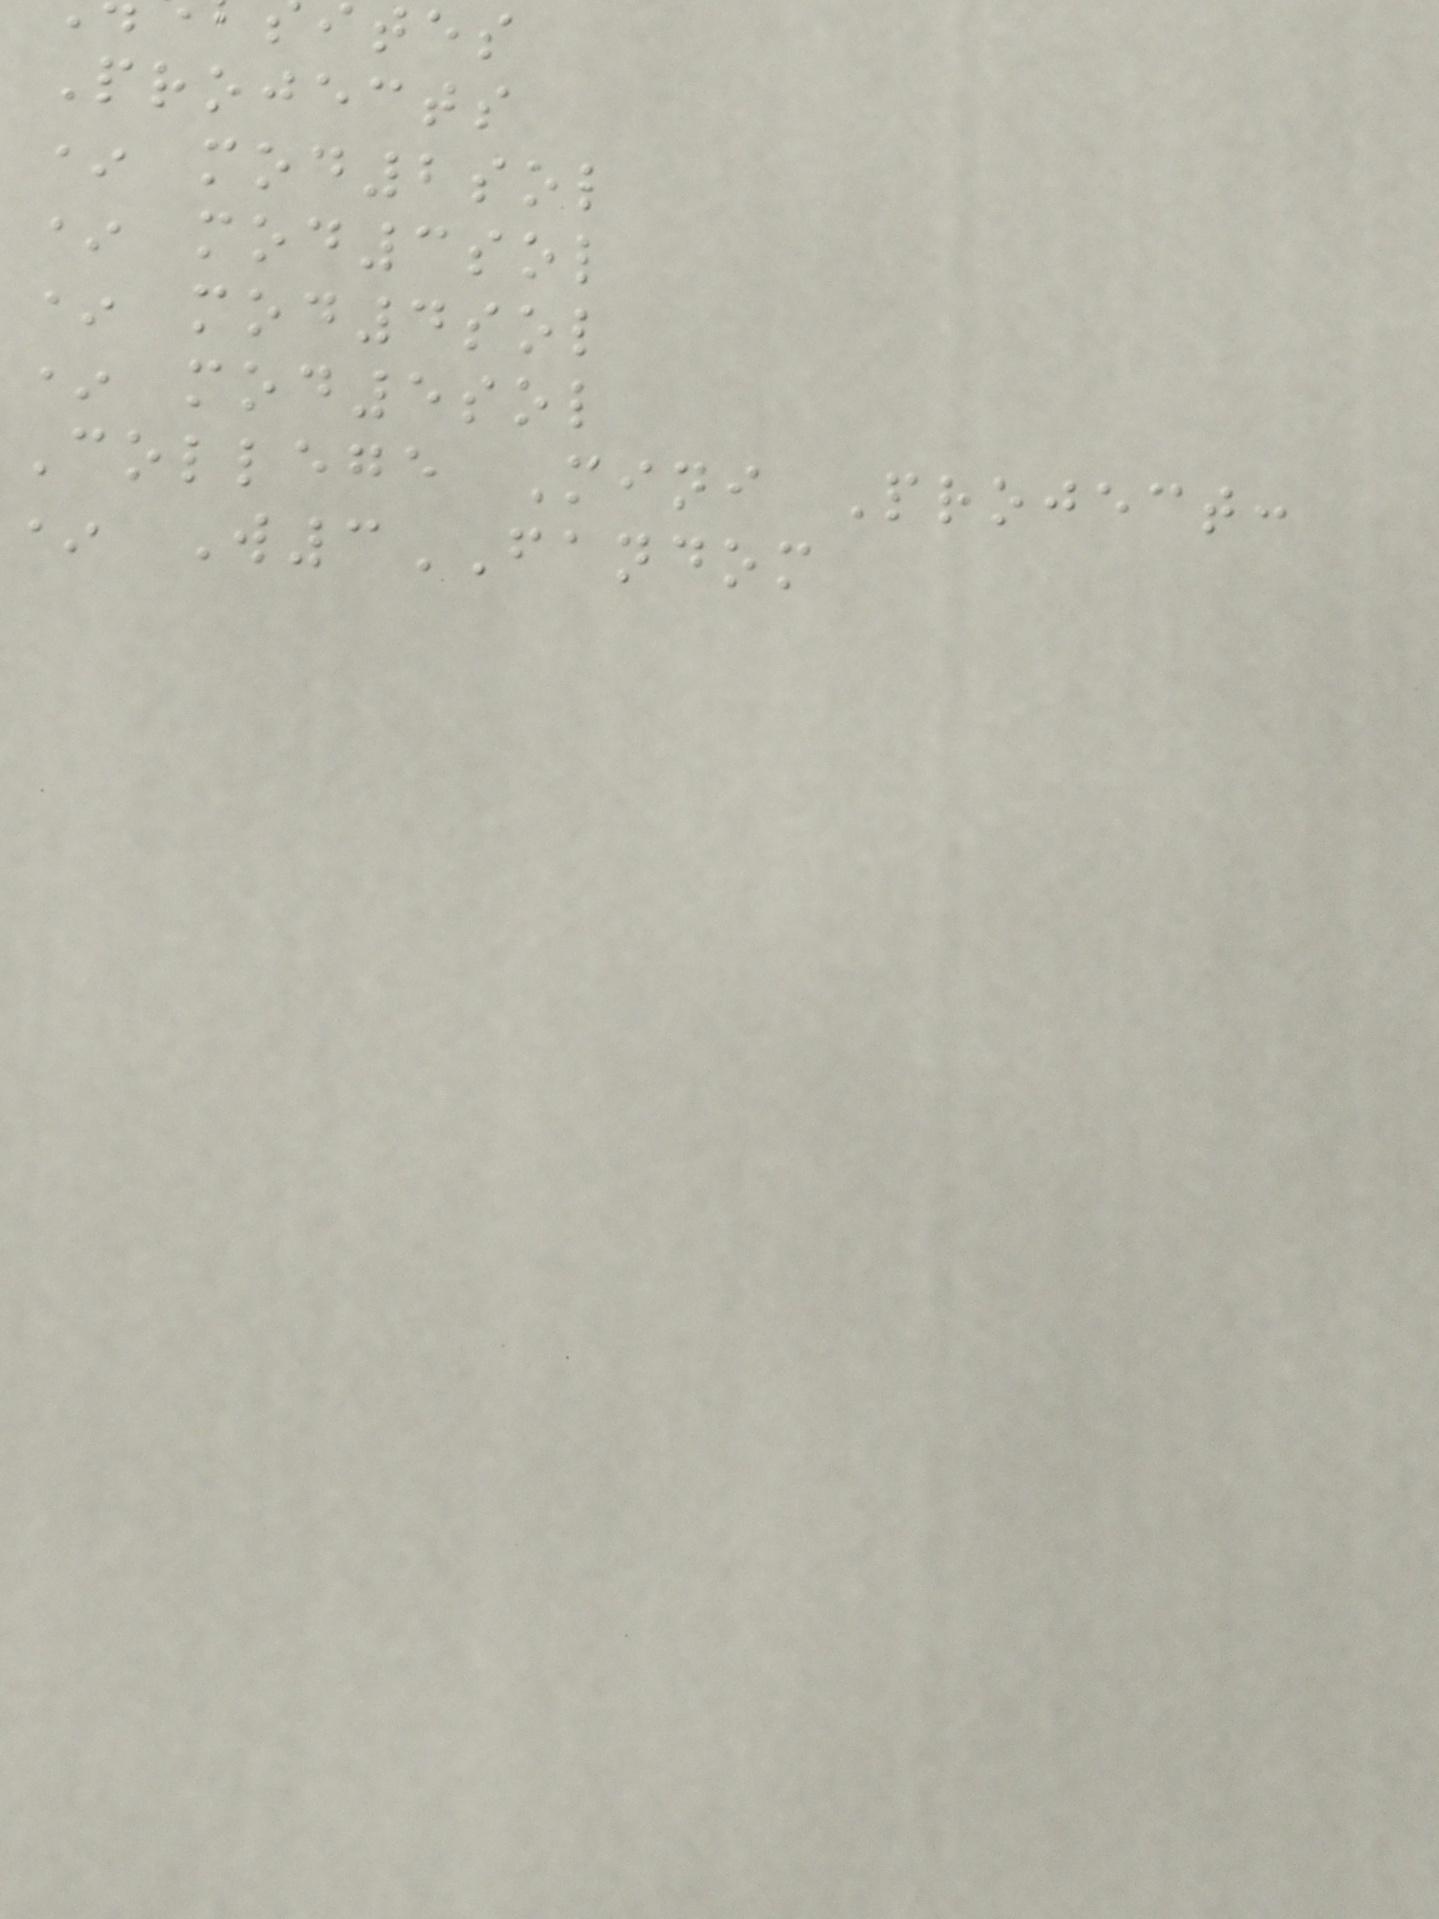Projects
* mod2sol
* mod3sol
* mod4sol
* mod5sol
College Mini Project:
* W3FANDOM
